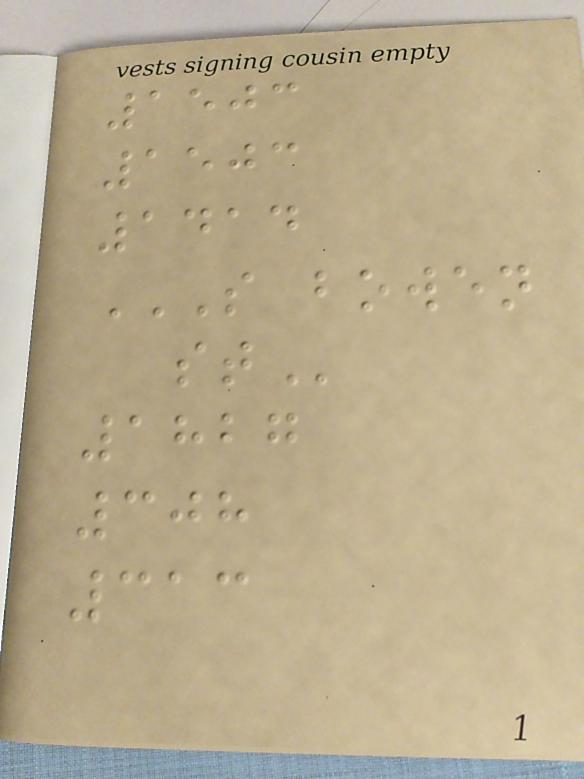1503
1503
1414
S BOWEN
ST
1827
308
313
